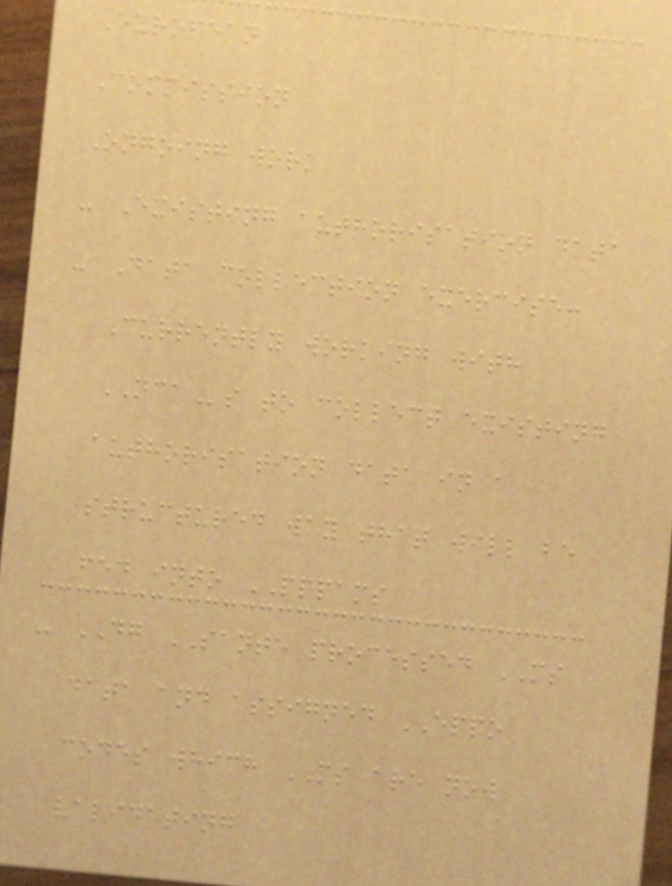European
Commission
Ongoing work
- Existing authorisation data
- Data collection exercise:
Currently working with
NCAs to collect existing
authorisation data in a
structured way that will be
fed into PPPAMS
- DG SANTE processed MS
data and assigned EPPO
codes which MS are now
validating
